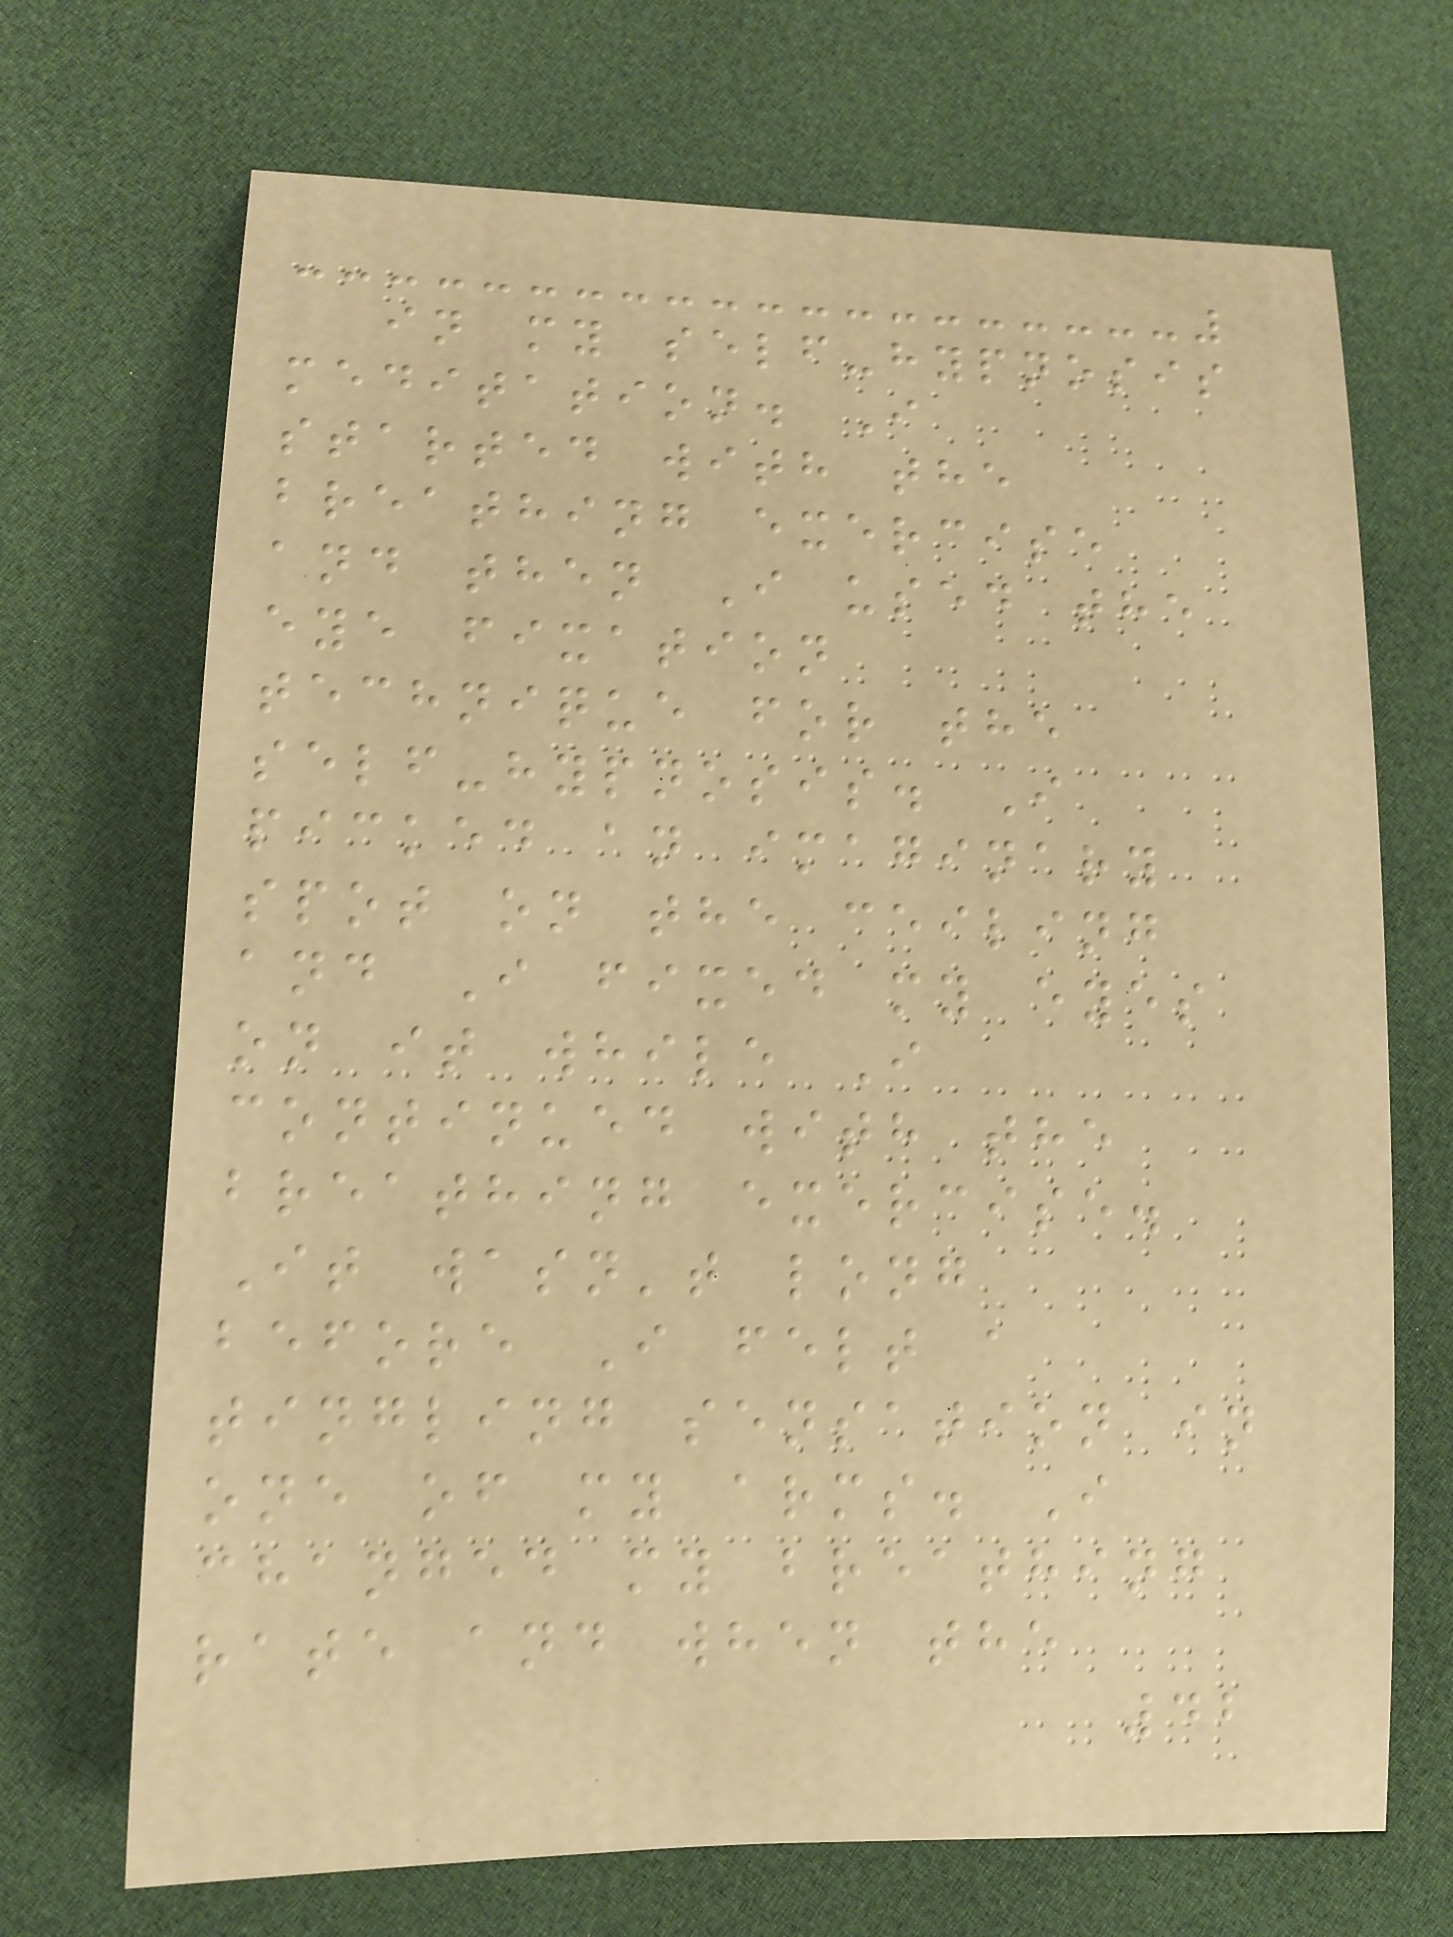in my self-hypnosis
meditation. I
started with the
breathing exercise
and then I used the
eye fixation
technique for the
self-hypnosis. I
picked an imaginary
spot on the ceiling
and I fixed my eyes
on it while I
continued with the
breathing exercise.
It wasn't long
before I felt a
tingling sensation in
one of my arms. I
changed my breathing
rate and when the
42
